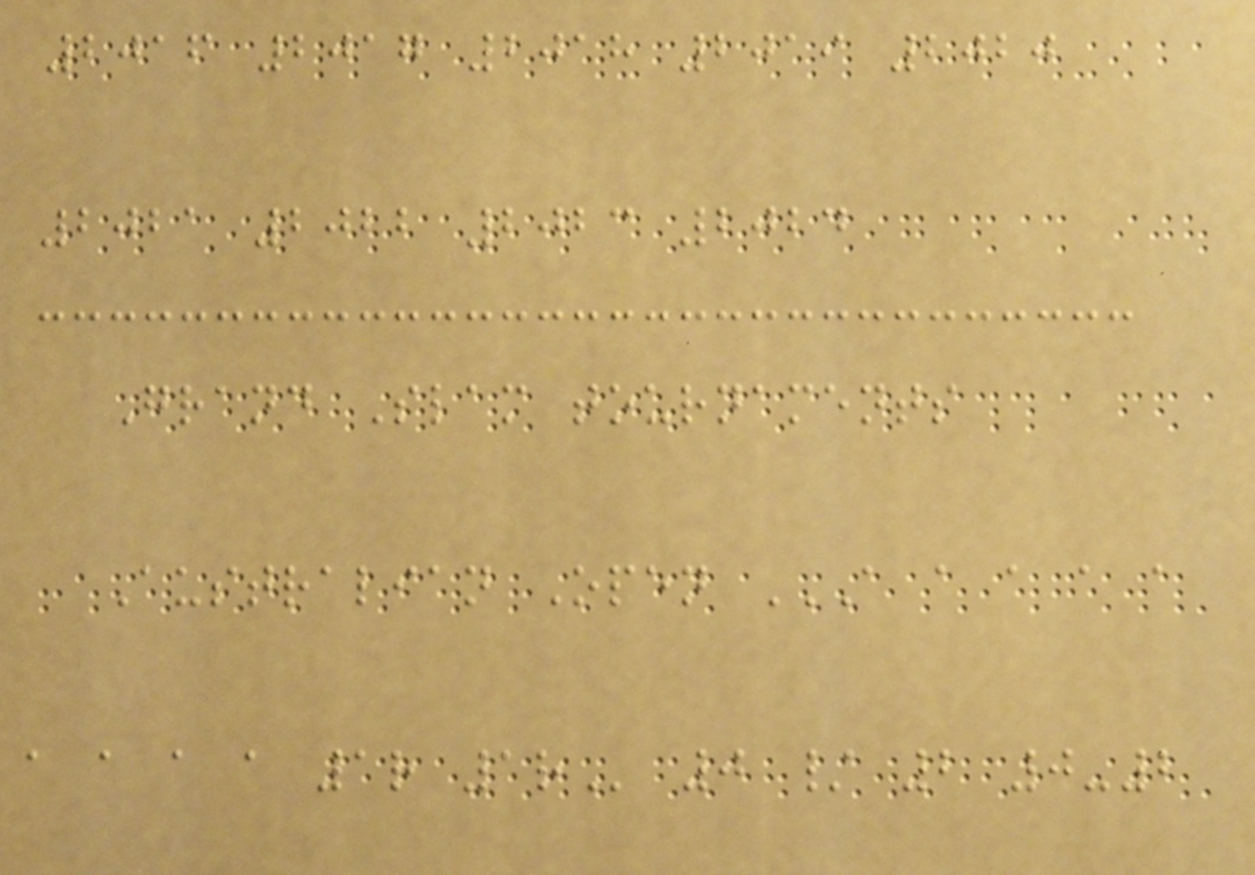2016 2017 2018 2019 2020
2021 2022 2023 2024
Grand Slam tournaments
Australian Open A A A A A
A A A A 1R 1R 0 / 2 0-2
